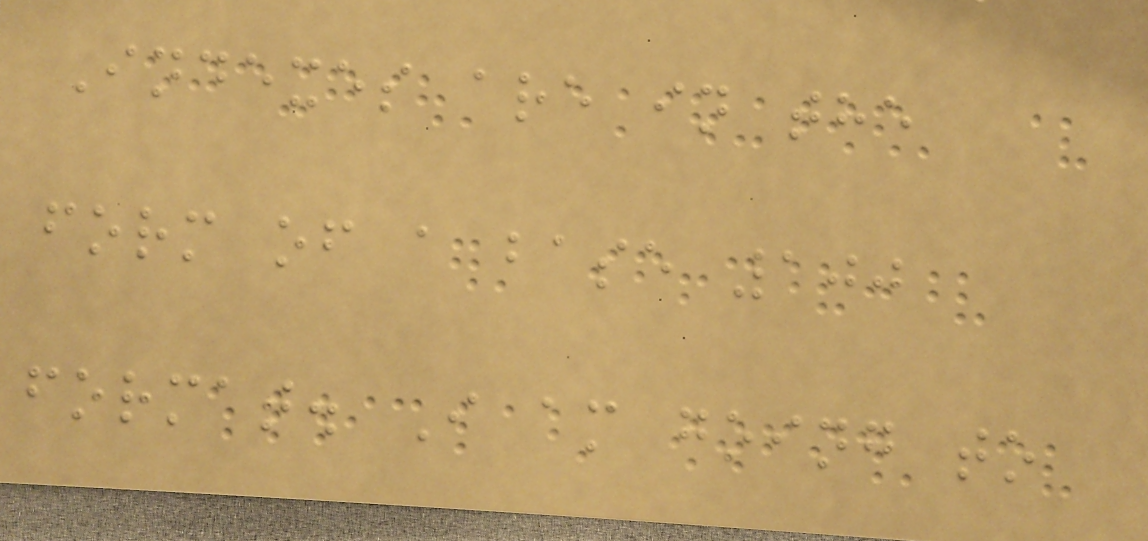Indexes are in the
form of a base 100
format. I am going to
